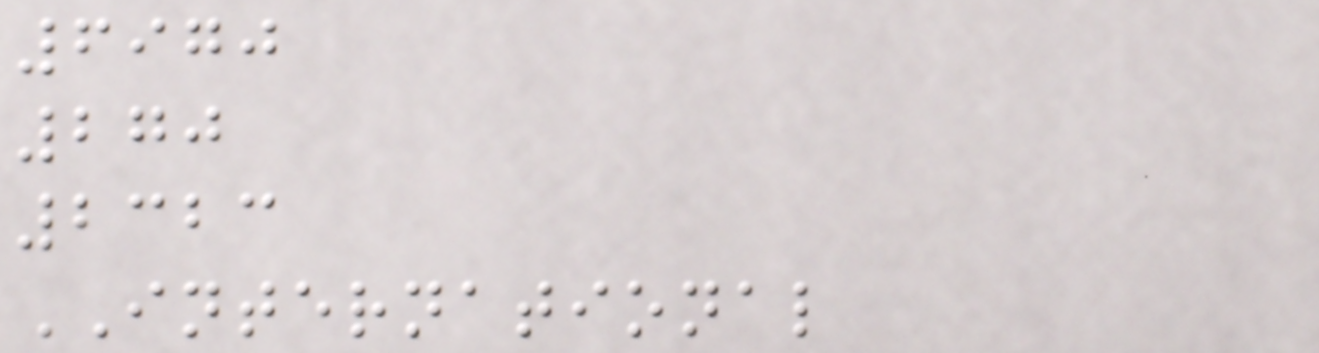6970
270
2323
INTERNATIONAL
